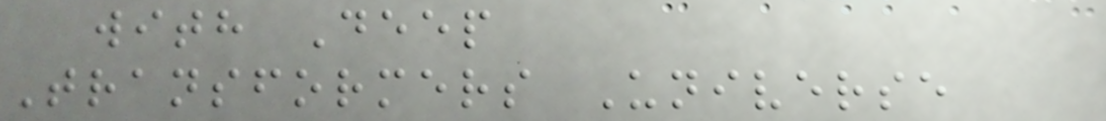with Deep
Transformers Universe
